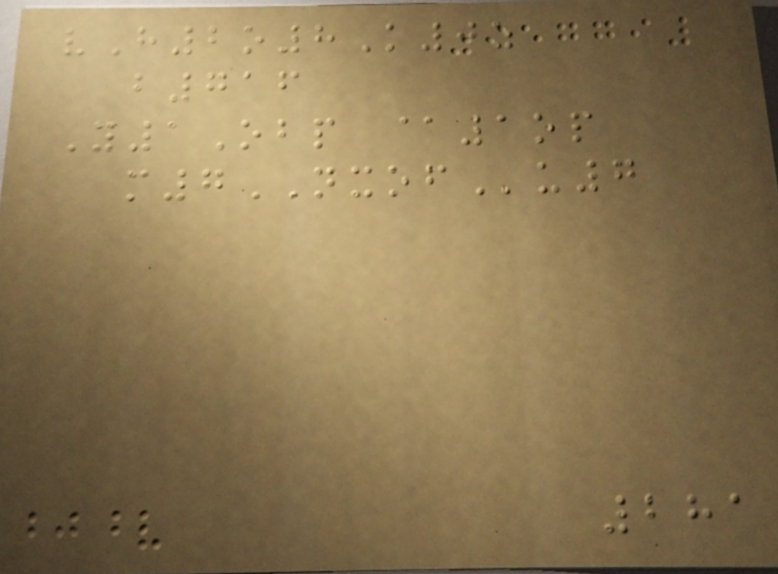vH2o8K0z
b716
Y1Obp @1op
m7NXOFu7
281
